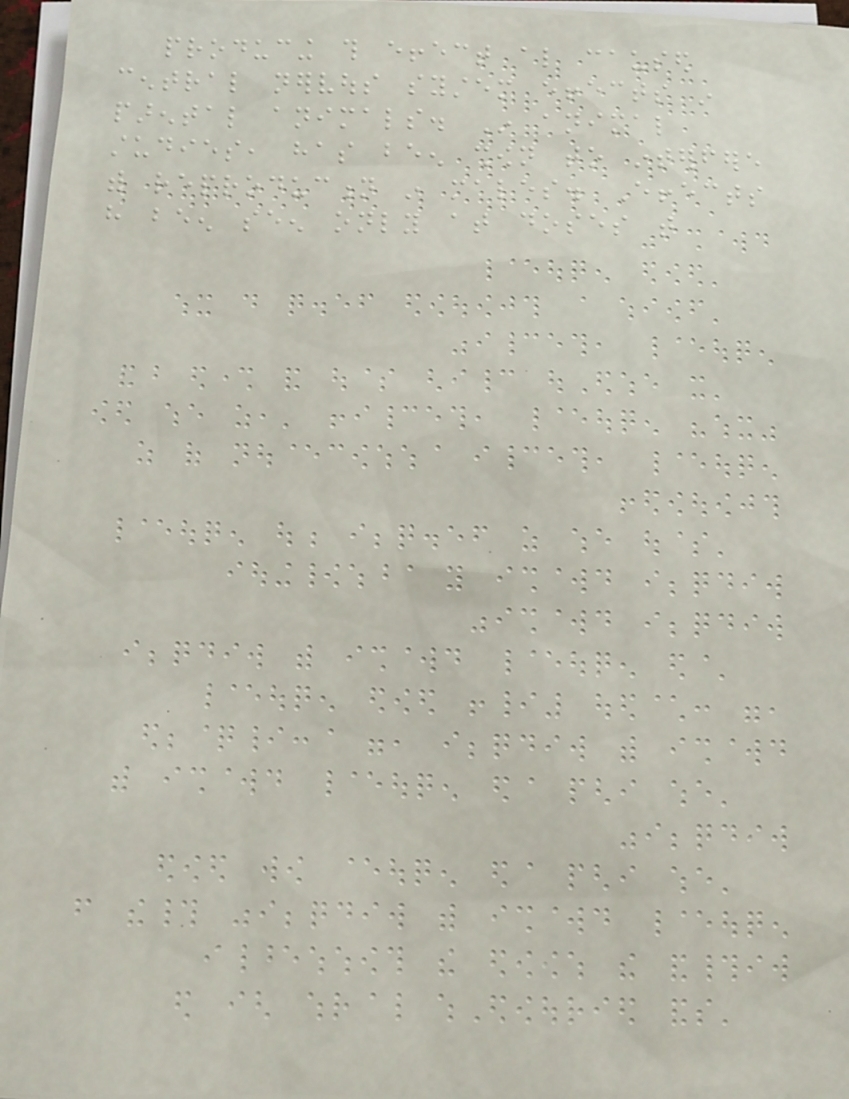producing this effect also caused
central nervous system effects in
parental animals. In animal
studies, has been shown to interfere
with reproduction in males. Effects
have been seen only at doses that
